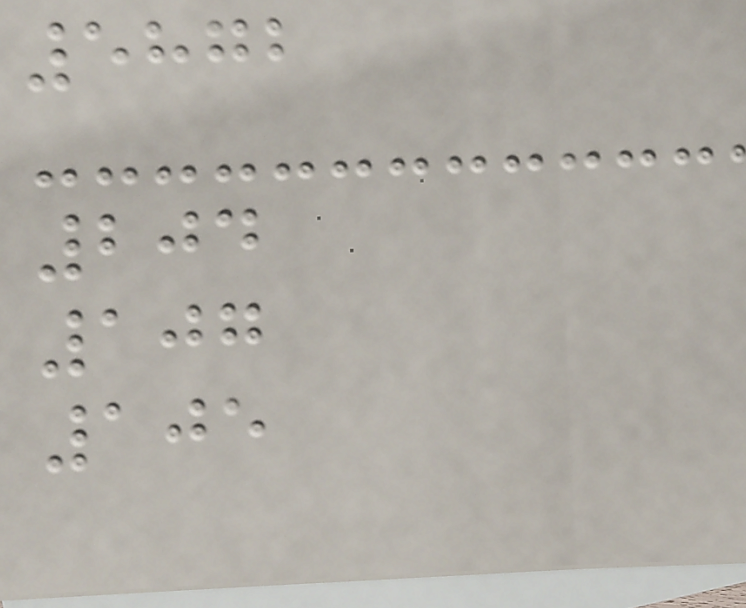5872
204
107
105
